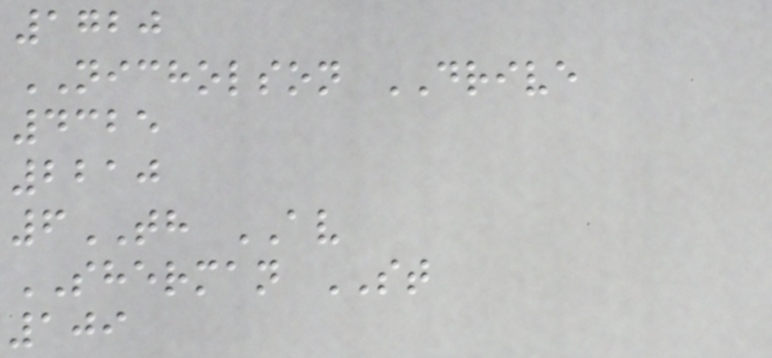1720
NICHOLSON DRIVE
4325
2210
6TH AV
SHERMAN ST
109
